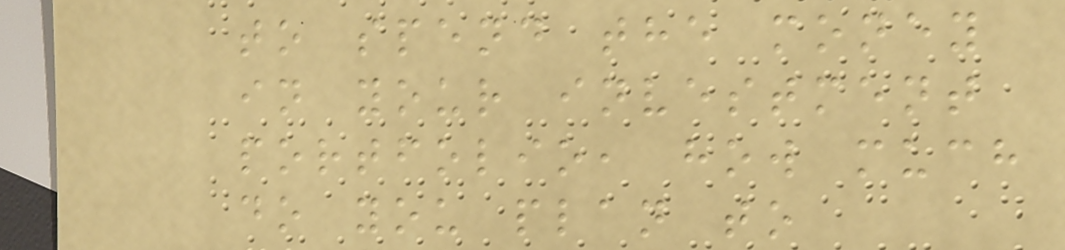to spend the money
in your investment
portfolio, how much
do you plan to
